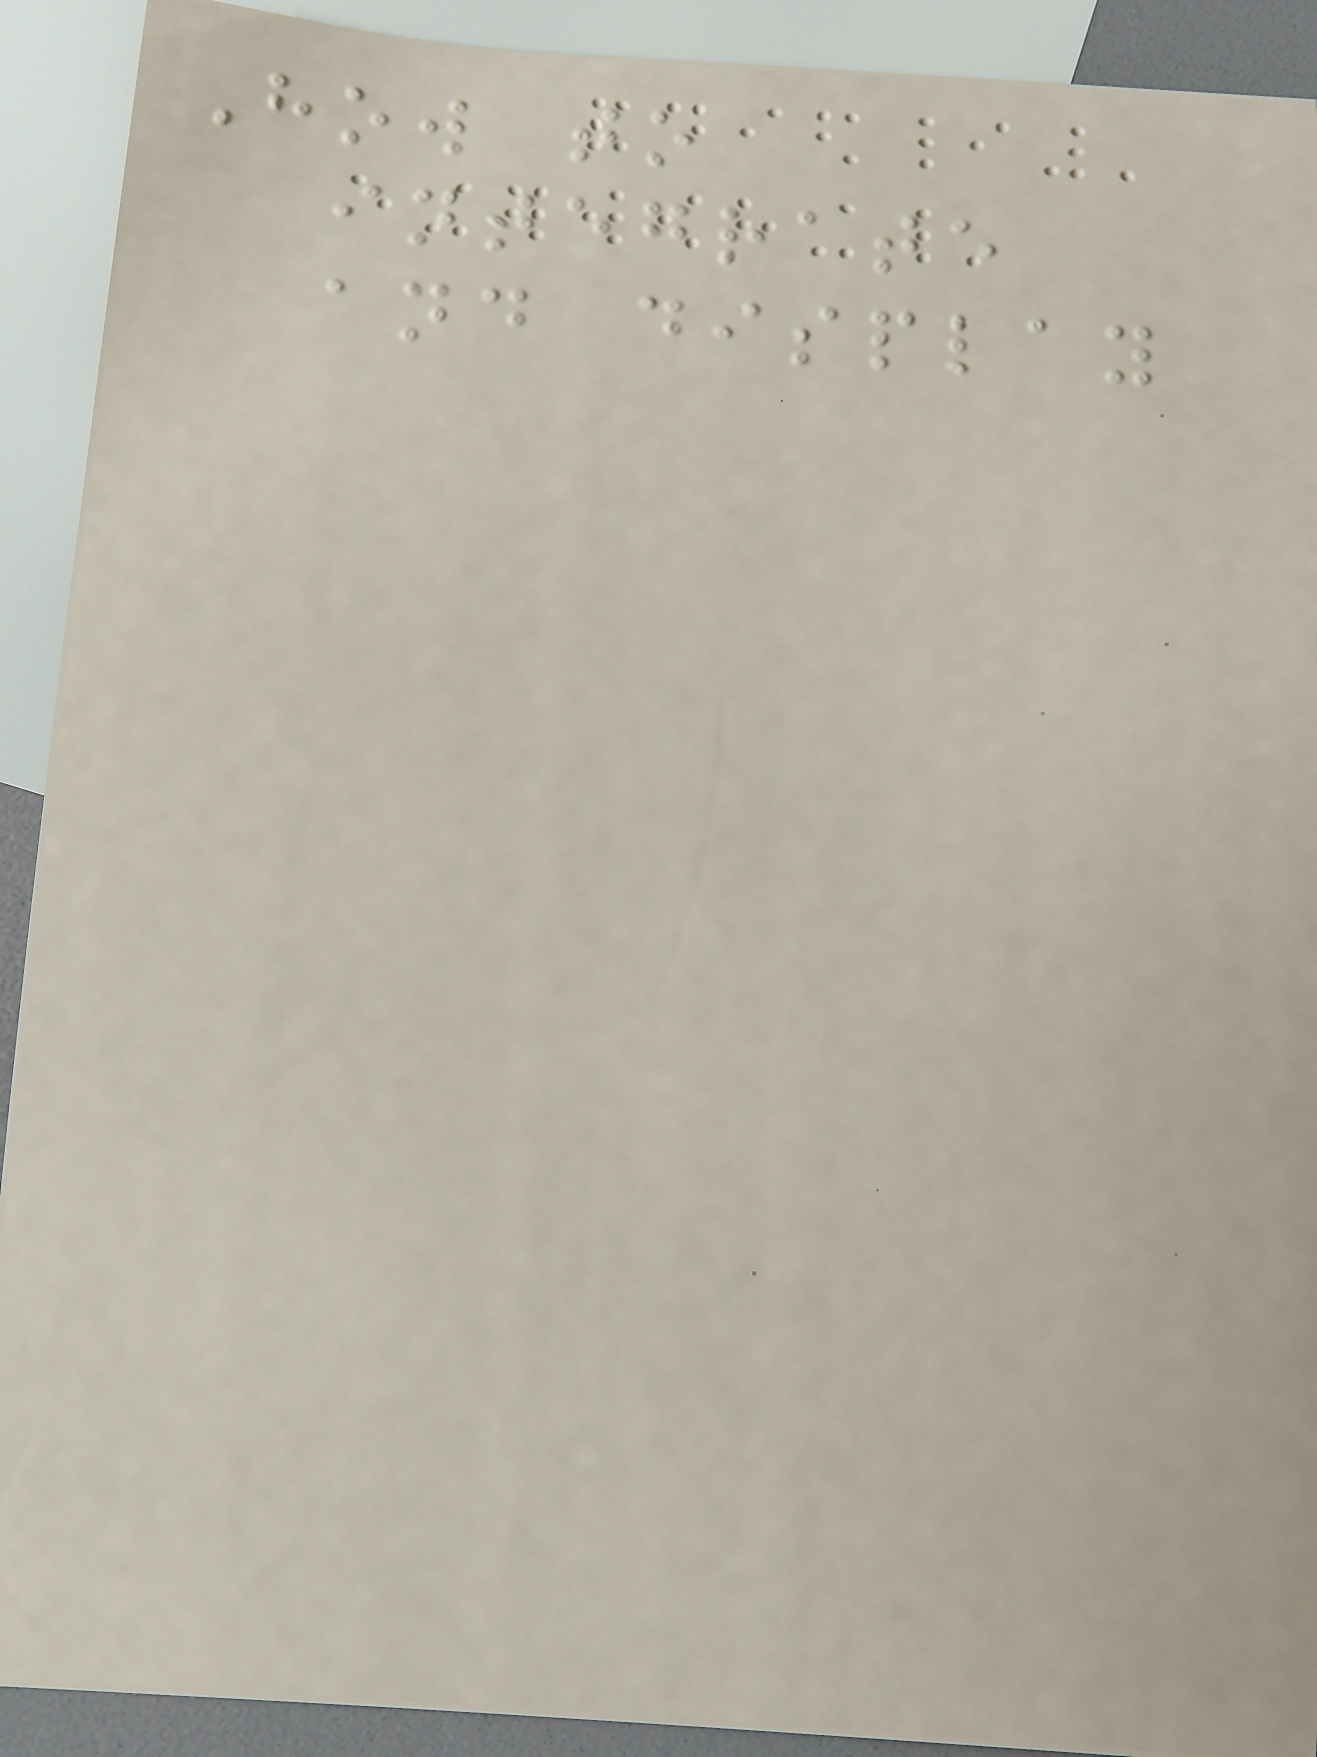How to
integrate
and display
